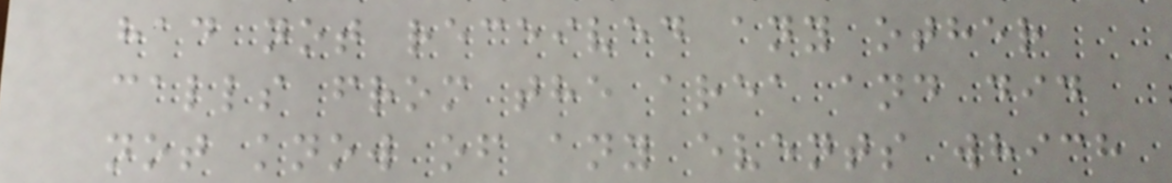had not received any other
calls from the area and did
not know of any events which
